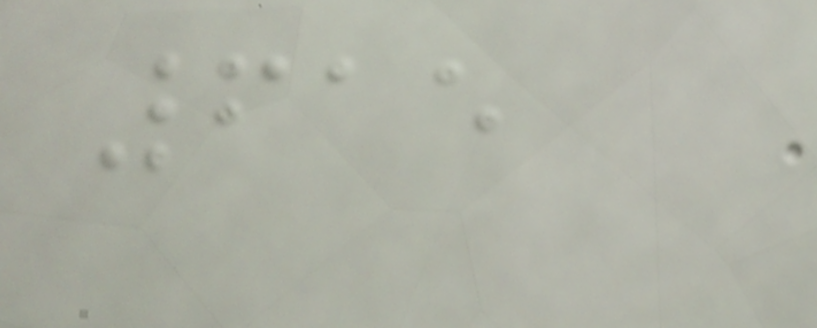615
